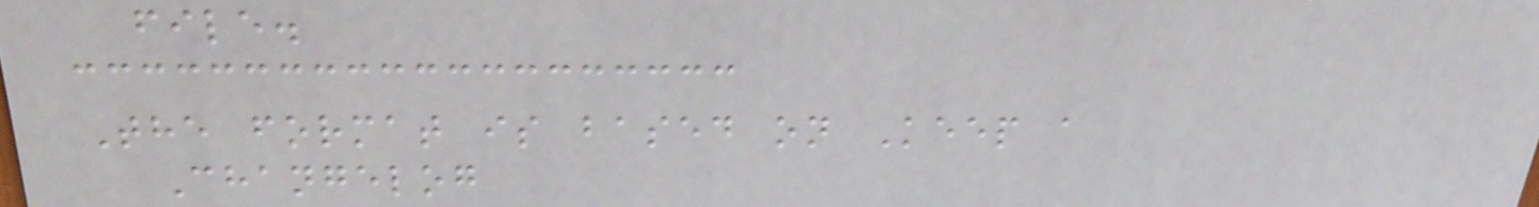file.
The format is based on Keep a
Changelog
